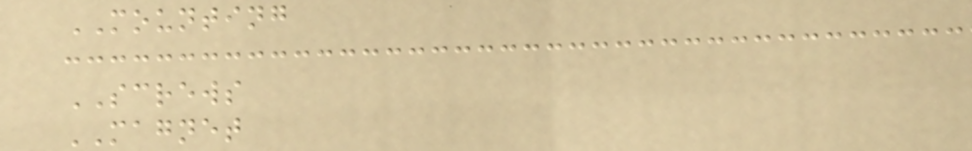MOUNTING
SCREWS
MAGNET
